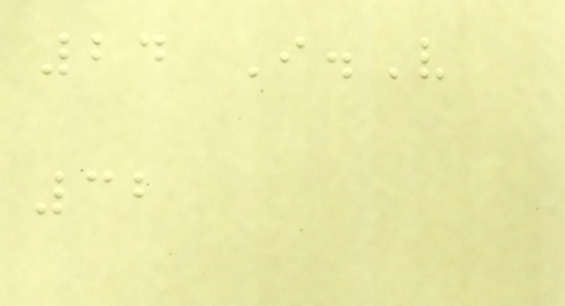24 I.V
32
